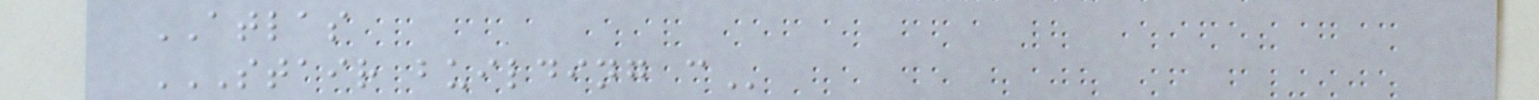ATLAS
STAIR BUILDING C
